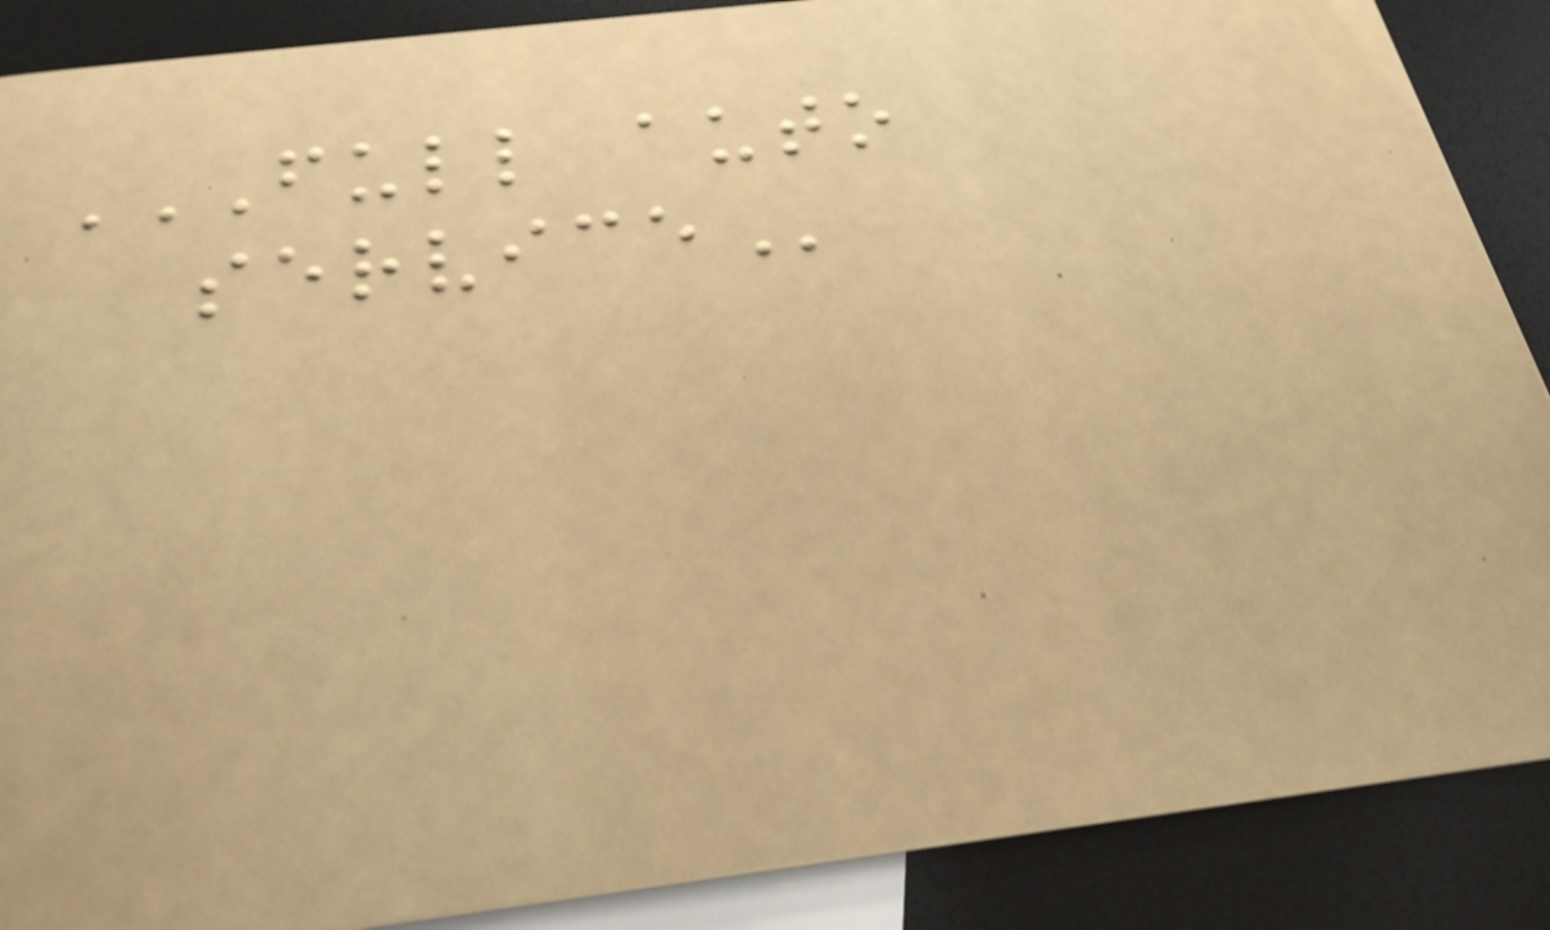FULL AUTO
SERVICE
